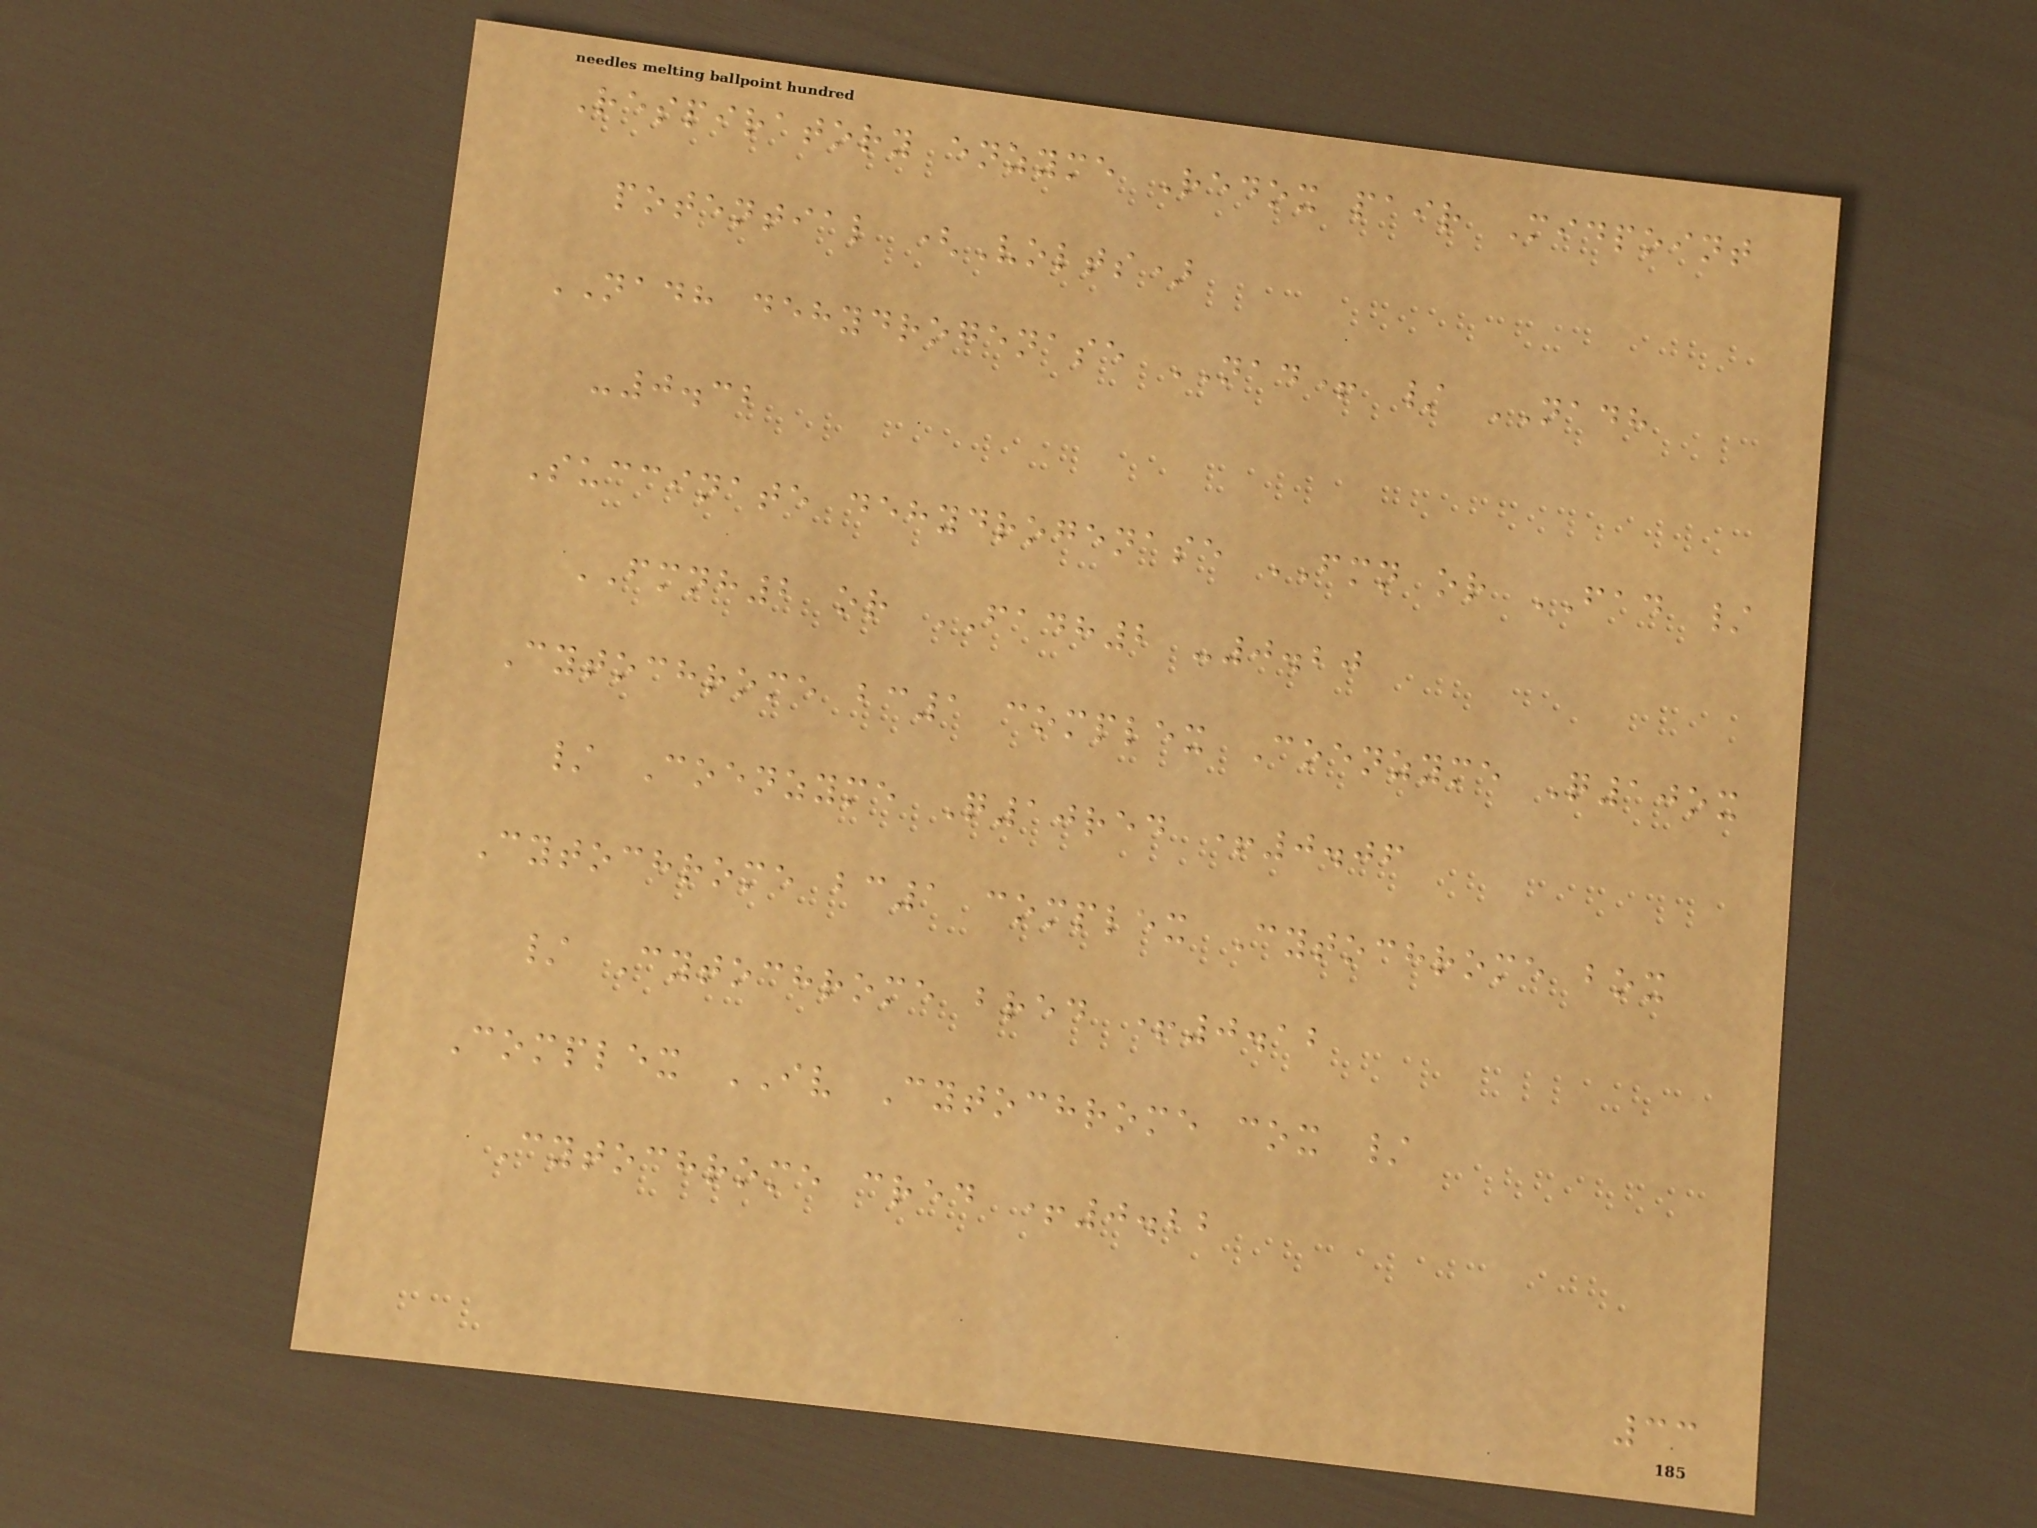Respiratory enzyme Redox pair Midpoint
potential (Volts)
NADH dehydrogenase NAD+ / NADH
-0.32
Succinate dehydrogenase FMN or FAD /
FMNH2 or FADH2 -0.20
Cytochrome bc1 complex Coenzyme Q10ox
/ Coenzyme Q10red +0.06
Cytochrome bc1 complex Cytochrome box
/ Cytochrome bred +0.12
Complex IV Cytochrome cox /
Cytochrome cred +0.22
33
